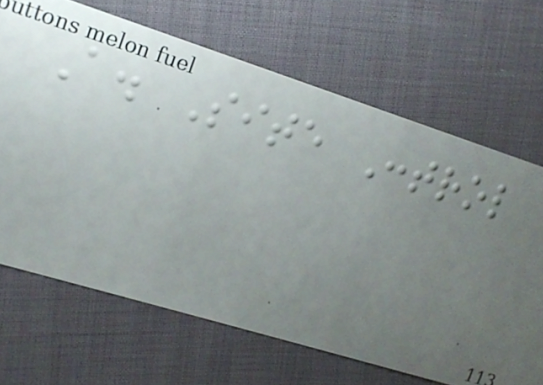A. Site Control
